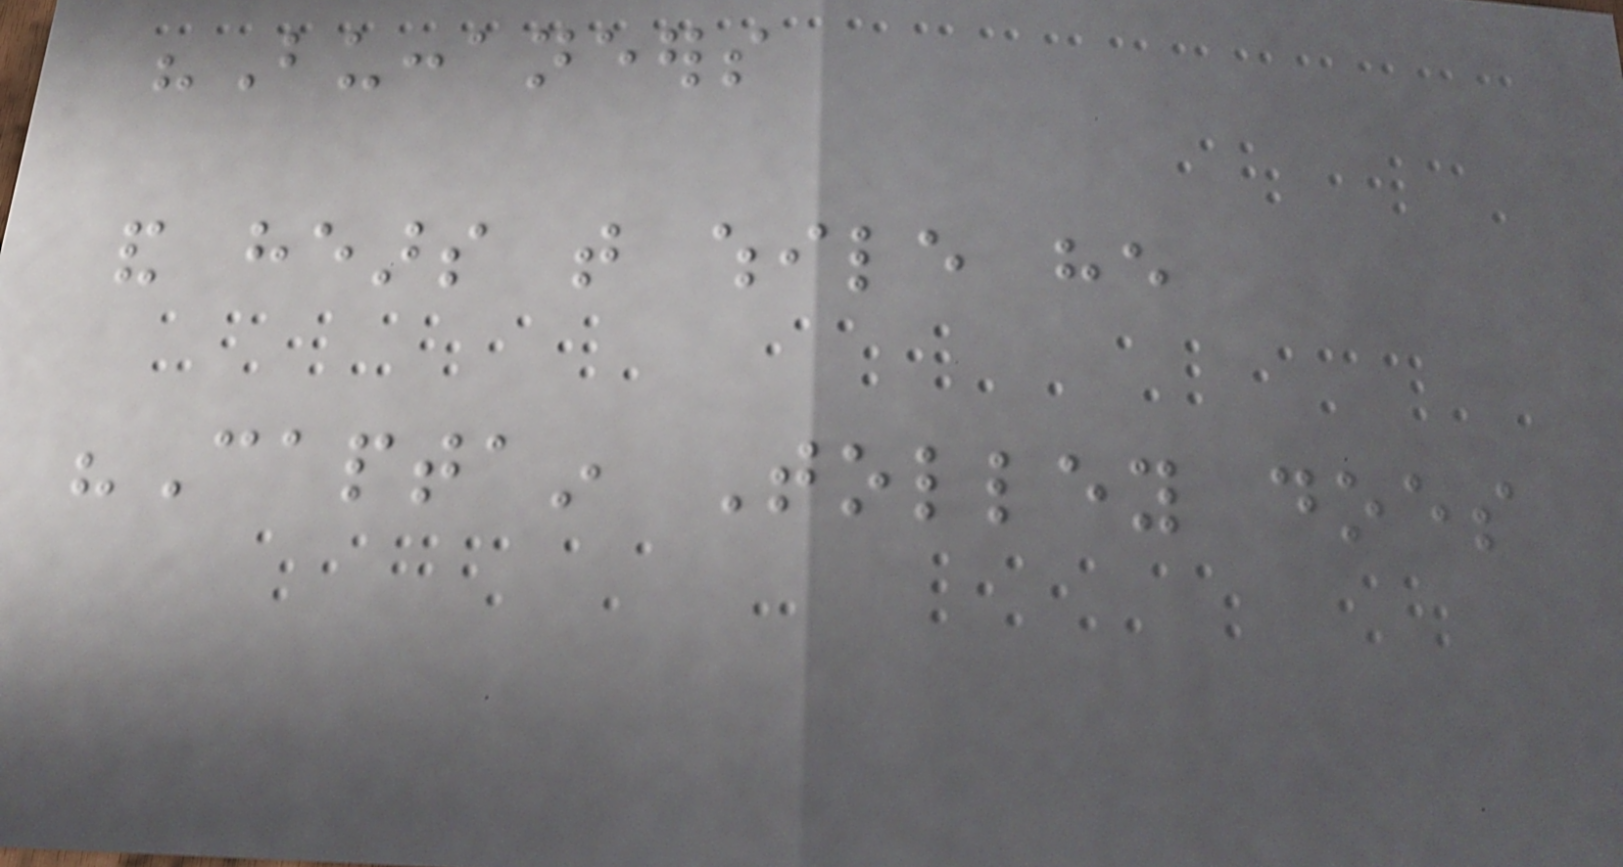"Buccaneers
and hears that while he
"Captain Tolley does
